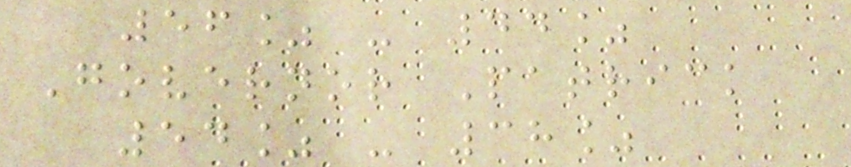56% - 44%
Governor Patrick
54% - 38%
